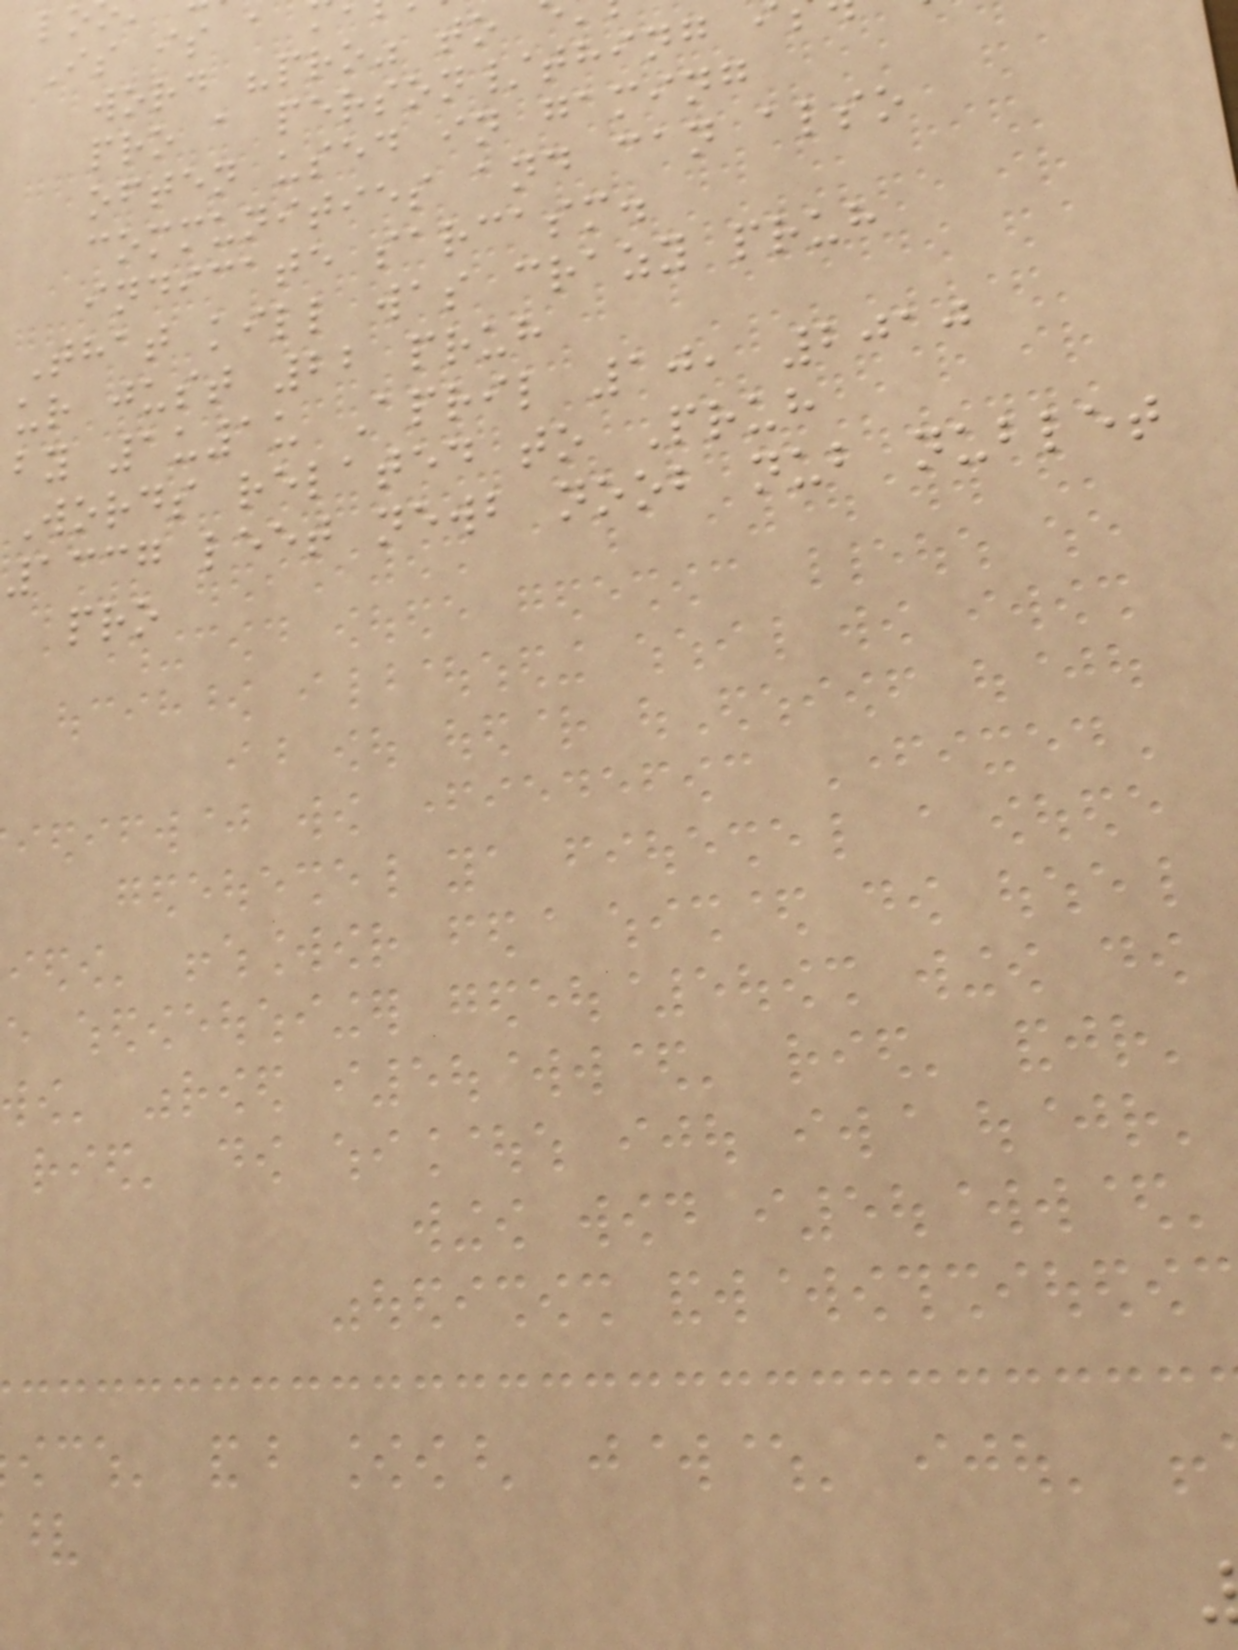Is is a
word "pro" to
pro a person/thing
often used in gaming
communities and can also
indicate sarcasm.
That kill was crazy pruh
ur just 22 pruh
by 1u1u April 10, 2010
Words related to Pruh
1337 leet newb noob nub nublet
pro
